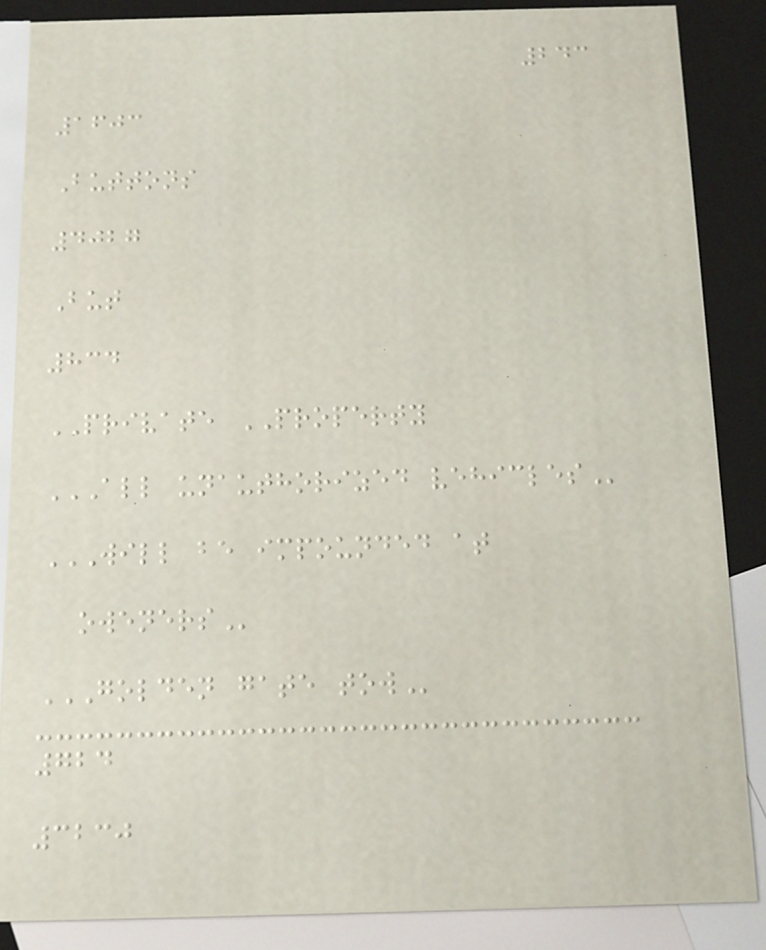243
1603
Buttons
4027
But
834
PRIVATE PROPERTY
ALL UNAUTHORIZED VEHICLES
WILL BE IMPOUNDED AT
OWENERS
GOLDEN GATE TOW
724
3230
